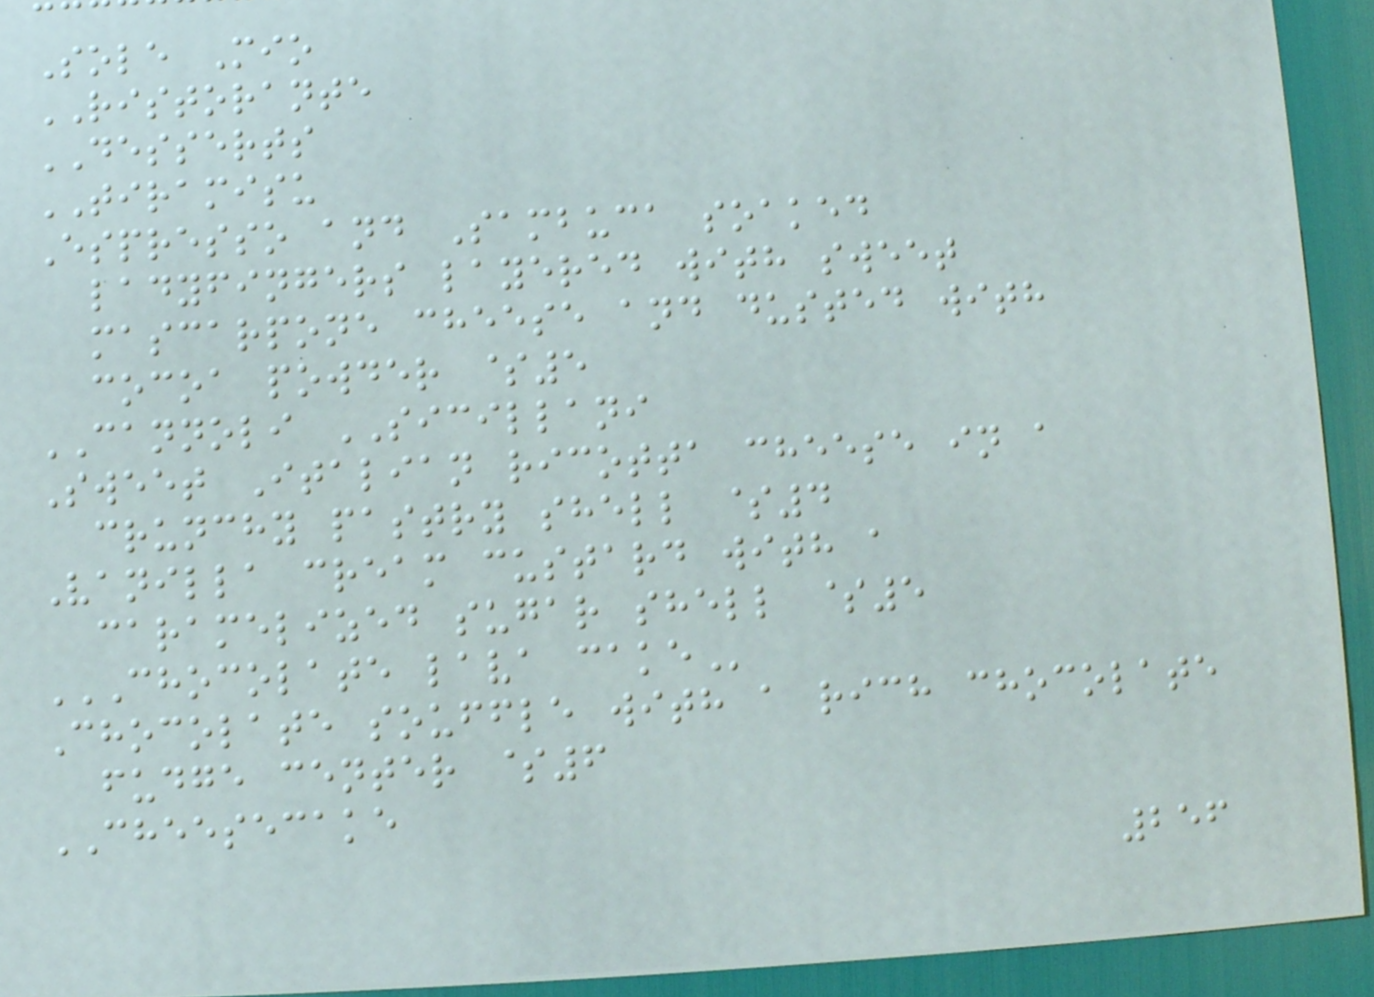Sole Mio
RISTORANTE
DESSERTS
TIRAMISU
Espresso and Sambuca soaked
ladyfingers layered with sweet
mascarpone cheese and dusted with
cocoa powder $5
CANNOLI SICILLANI
Sweet Italian ricotta cheese in a
crunchy pastry shell $4
Vanilla cream custard with a
caramelized sugar shell $5
CHOCOLATE LAVA CAKE
Chocolate souffle with a rich chocolate
fudge center $6
CHEESECAKE
256
